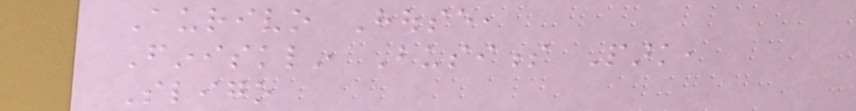Aurivo House,
Finisklin Business Park,
Sligo
